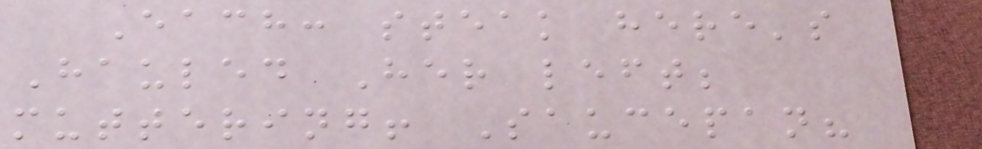Each: steak here's
Hauled Her left;
muttering! Saucepan?
